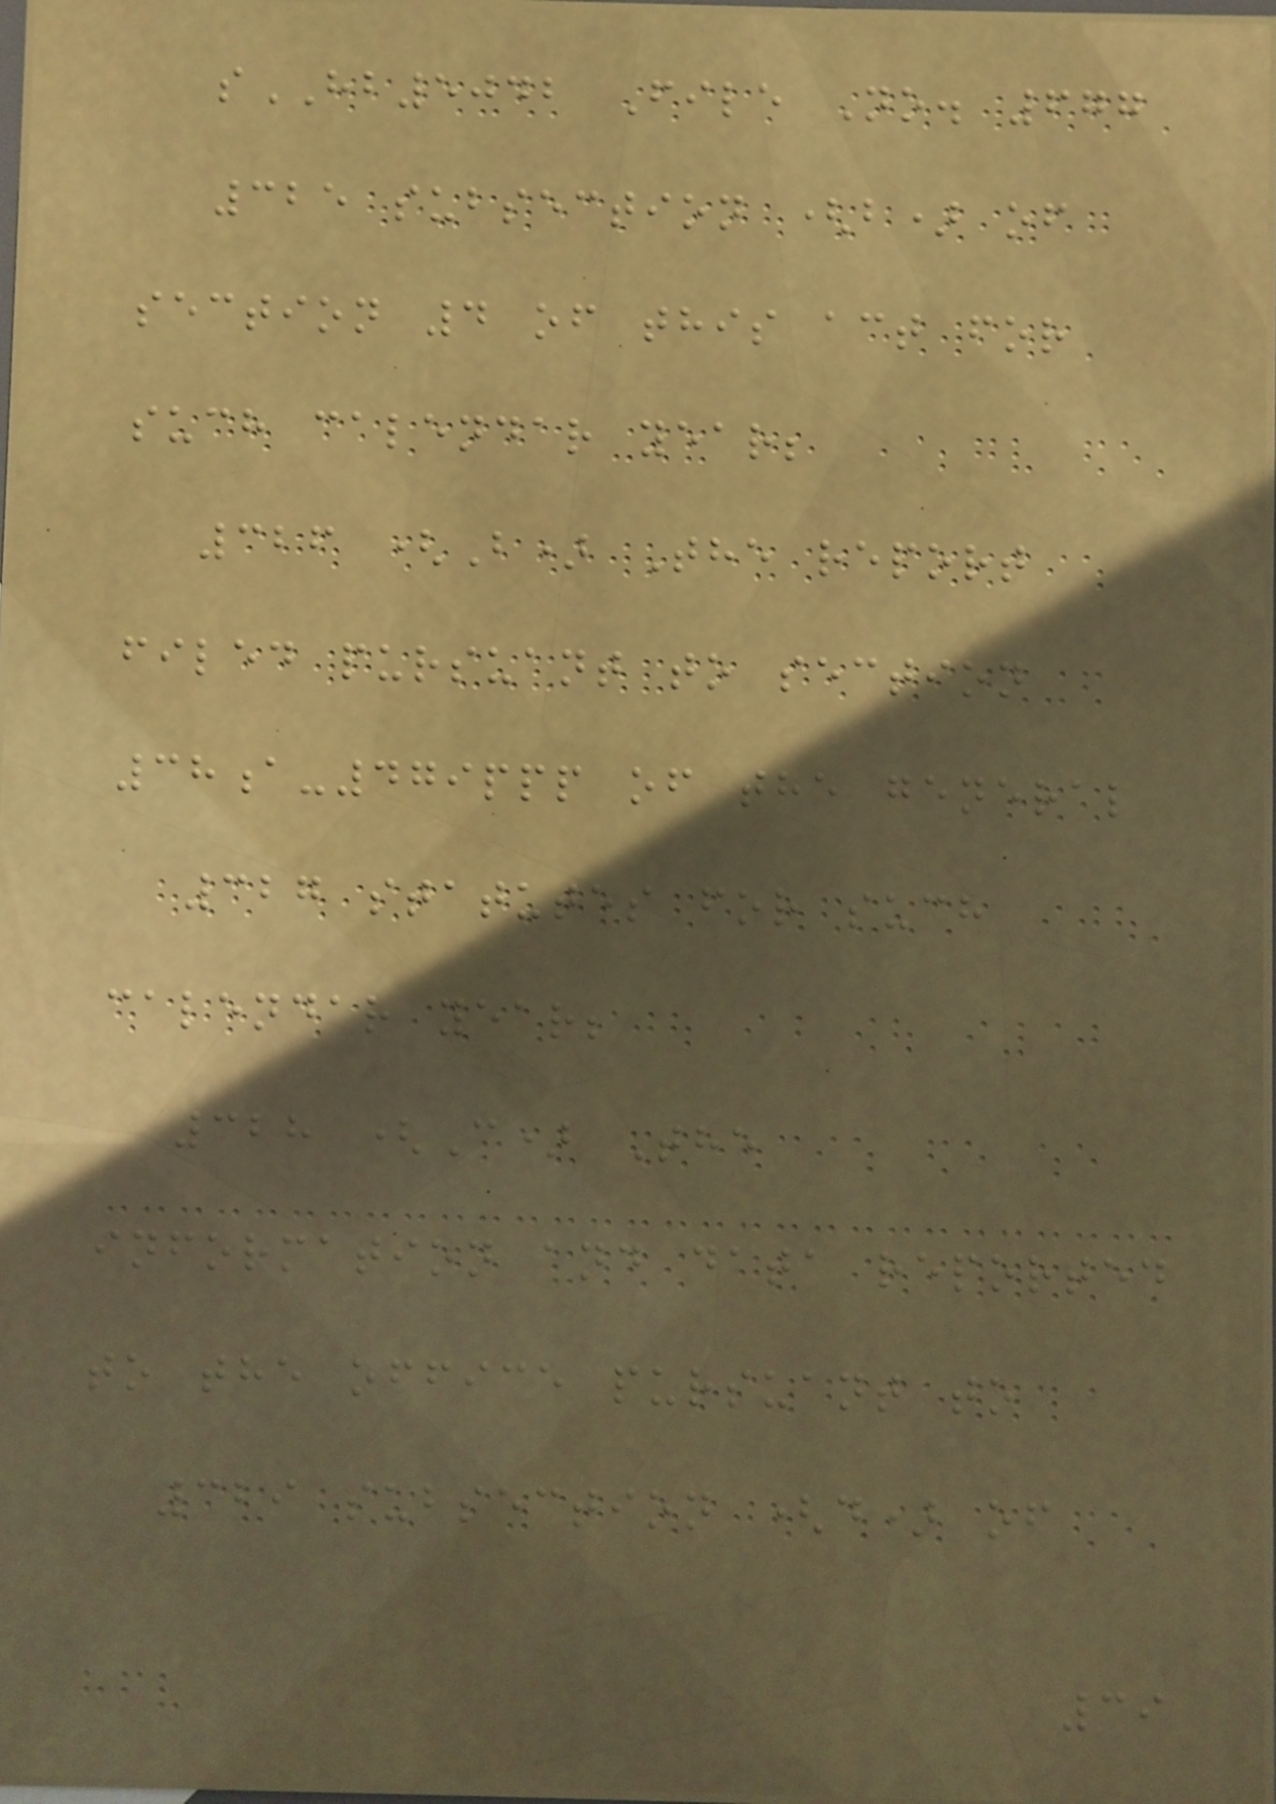sHB5042 File No. 677
325 subsection (b) of
section 4 of this act for
such calendar year;
326 (B) The report
filed pursuant to section
38a-479ppp of the general
327 statutes for such
calendar year;
328 (C) The
information and data reported
to the office pursuant to
329 subsection (d) of
39
